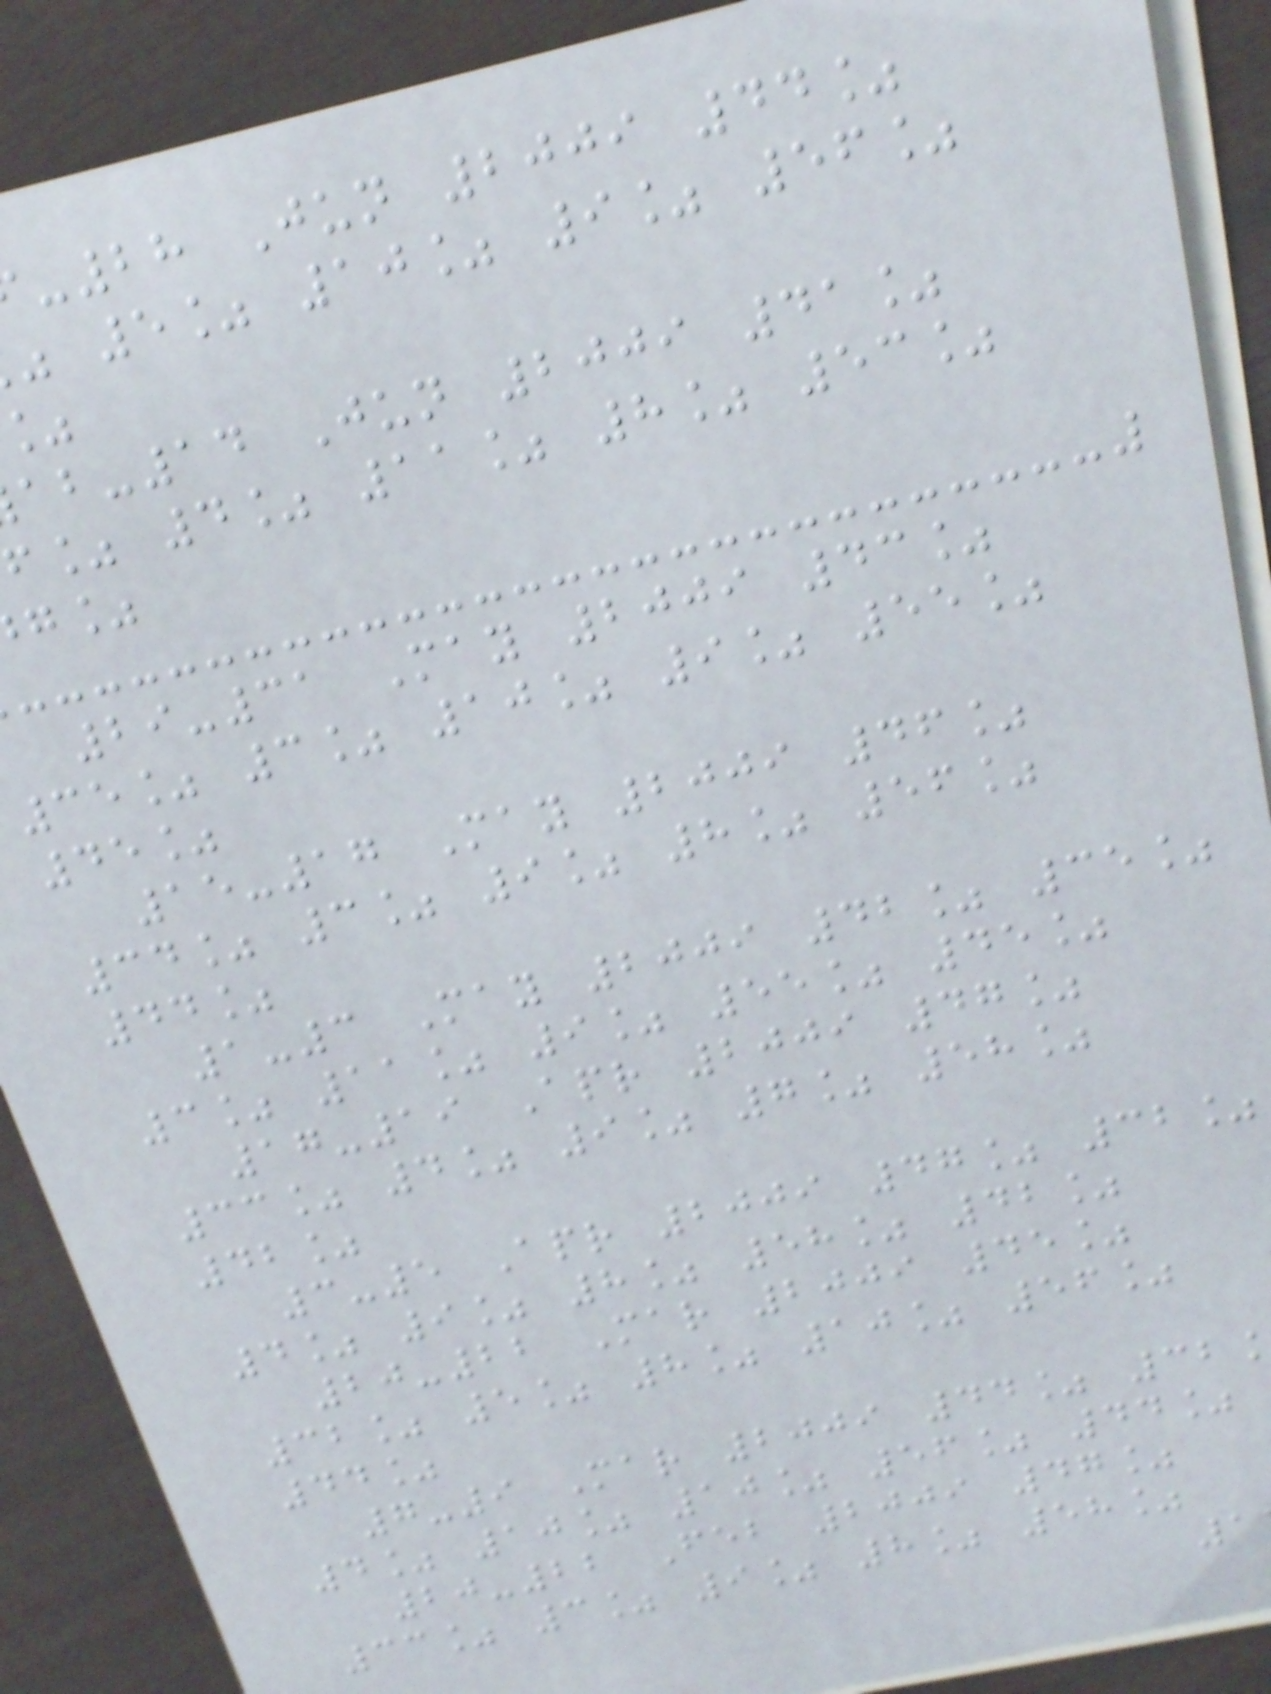-28 Jun 2009 44%
5% 10% 9% 56%
-14 Jun 2009 41%
f% 4% 11% 8% 53%
29-31 May 2009 43%
35% 3% 10% 9% 55%
45%
15-17 May 2009 46%
34% 3% 9% 8% 56%
44%
1-3 May 2009 42% 35%
3% 11% 9% 55% 45%
17-19 Apr 2009 47%
33% 4% 9% 7% 58%
42%
3-5 Apr 2009 47% 32%
4% 9% 8% 58% 42%
20-22 Mar 2009 45%
32% 5% 8% 10% 56%
44%
7-9 Mar 2009 44% 32
4% 10% 10% 56% 44%
20-22 Feb 2009 47%
33% 3% 9% 8% 58%
